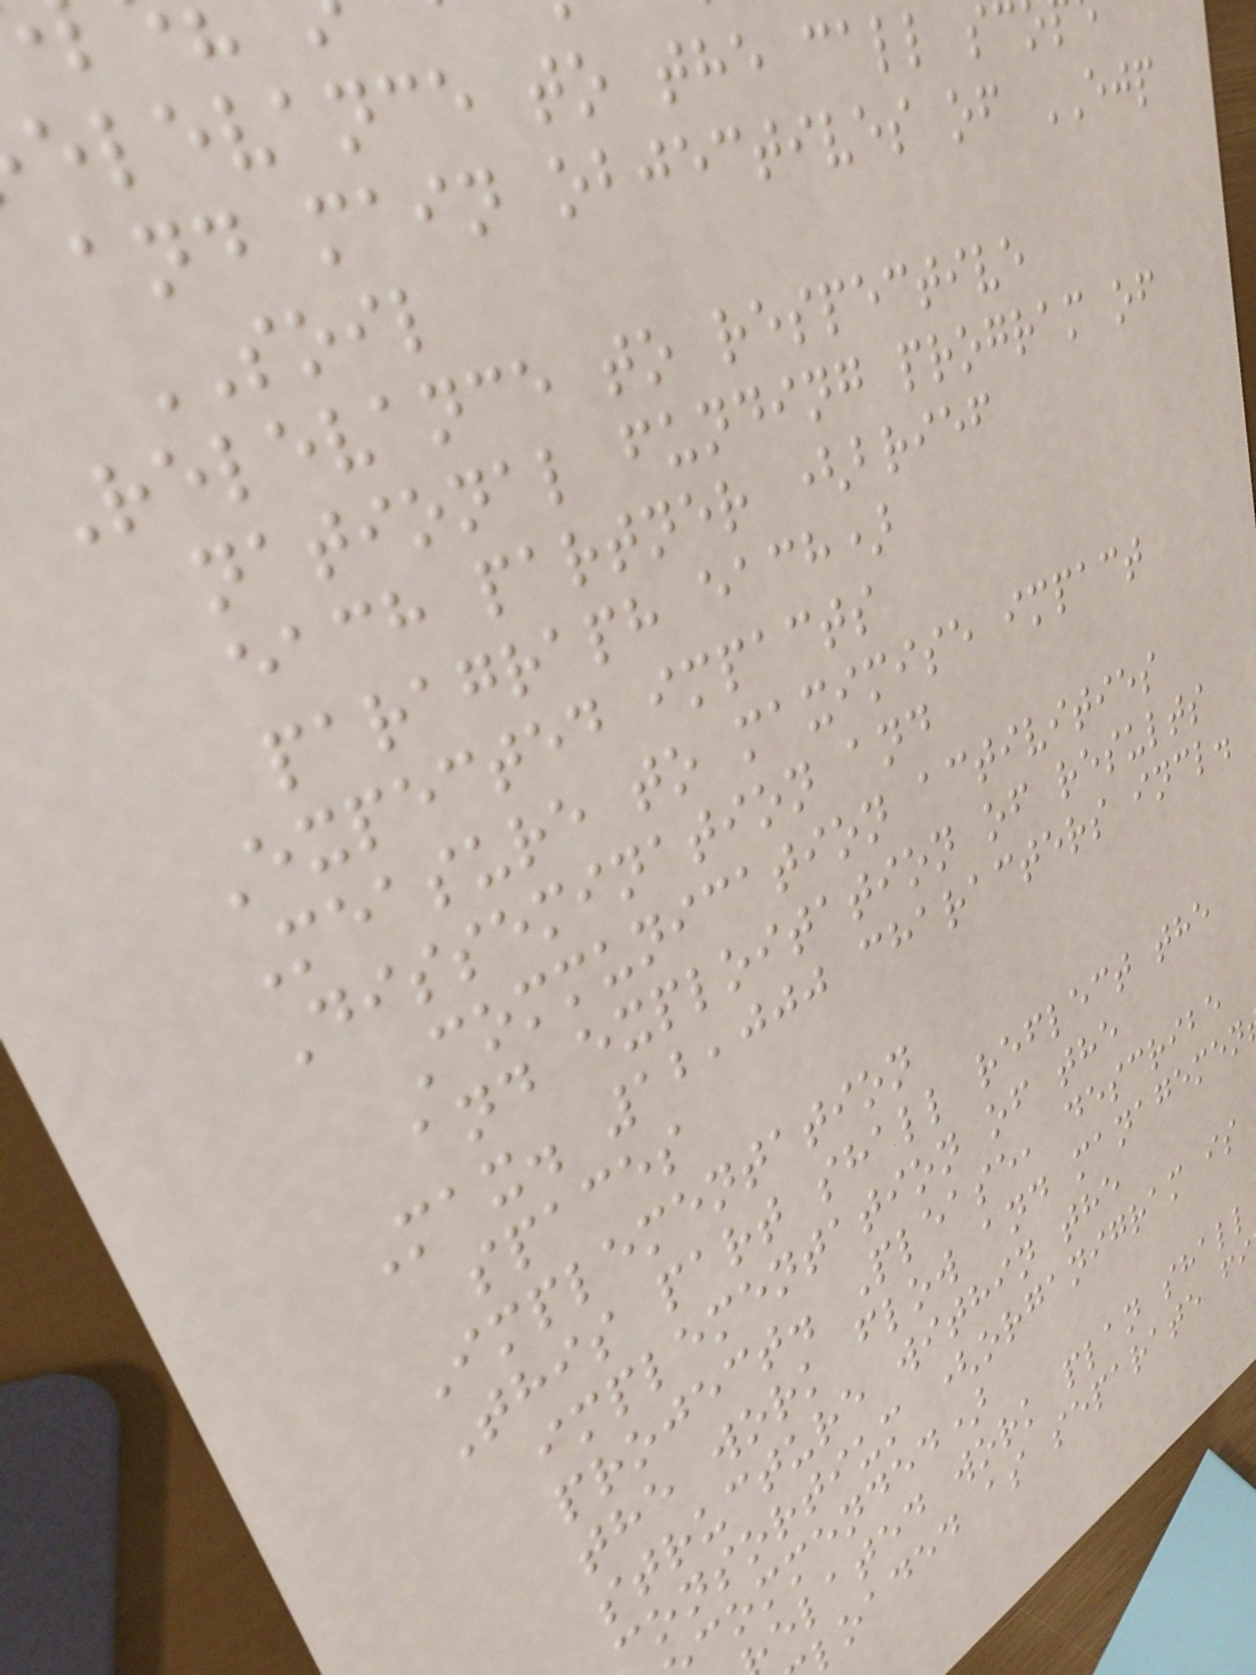elevance to the call sc
and main objectives of EJP
SOIL
Relevance to respective
national funding program of
each partner (brief
paragraph each)
Expected impacts
Measure to maximise impact
Dissemination and
Communication activities
and exploitation of results
Max. 12,000 characters incl.
spaces
Implementation
This part shall reflect the
implementation of the
project. Please, describe
the work flow and managemen
structure within the
consortium (organigram is
commended)
elated work plan shall
loaded as separate fi
